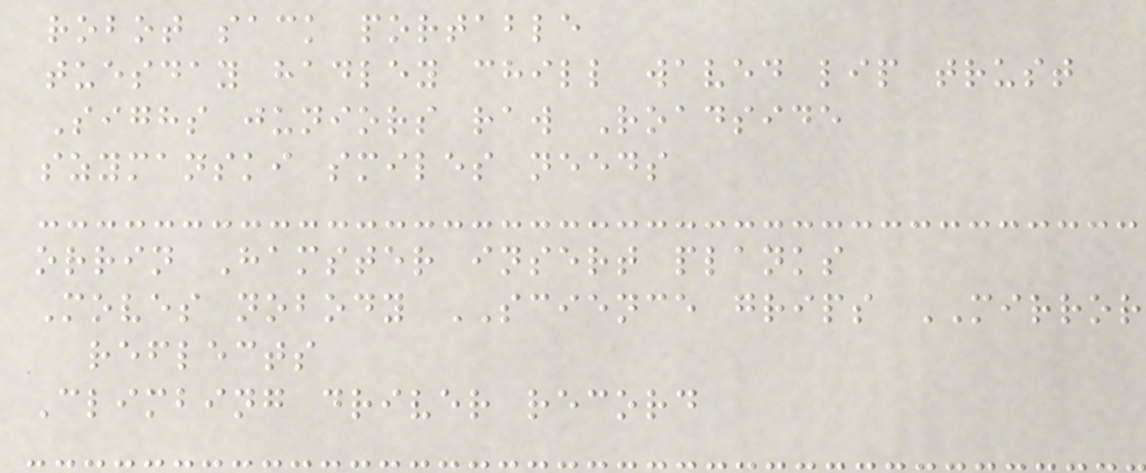robot sack portable
tuesday hadley chill waved lip trust
Sighs juniors raw Roadside
szymanski smiles needs
orrin Hamster insert planks
Moves nobody SCIENCE grips MIRROR
reflects
Climbing driver record
